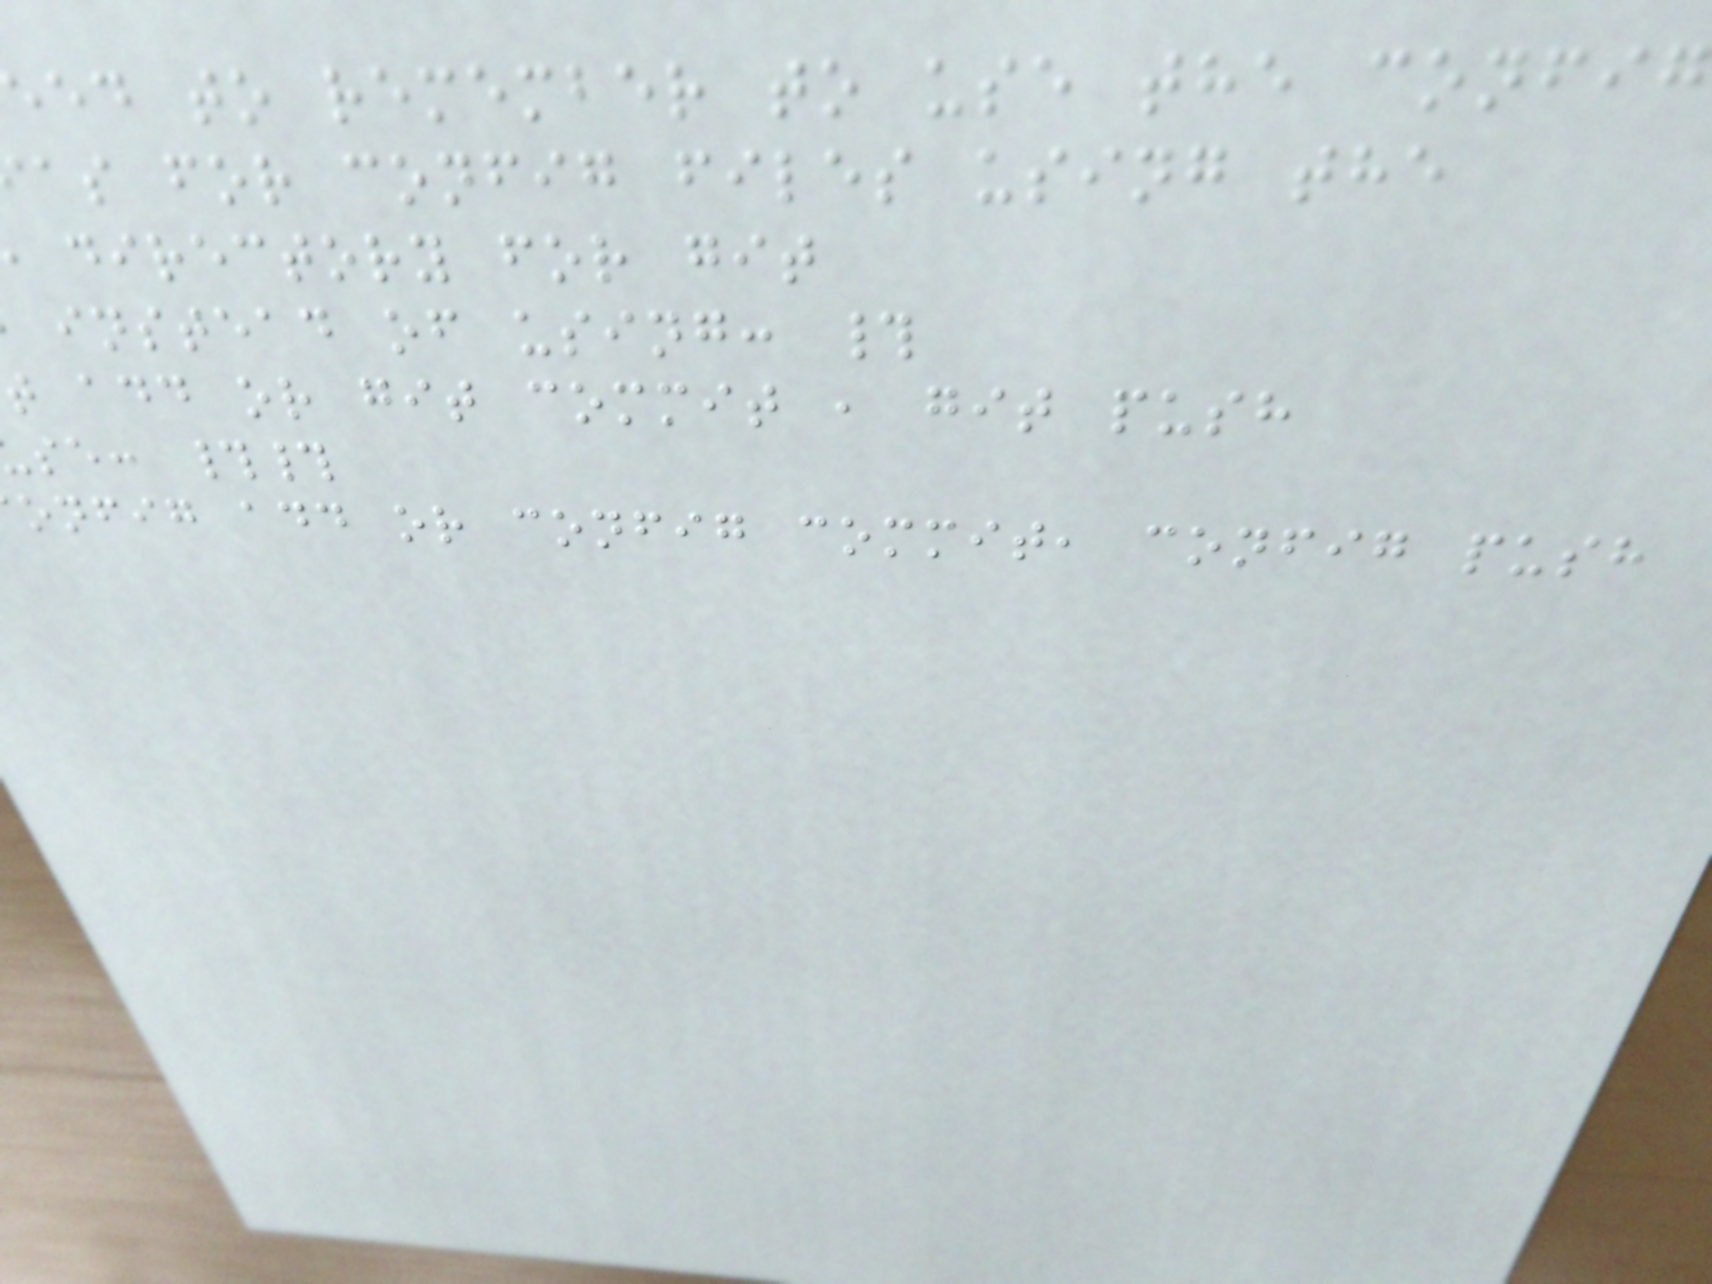eed to remember to use the config
as for config files using the
directory for git
instead of using: #
t add or git commit , git push
se: ##
onfig add or config commit, config push
